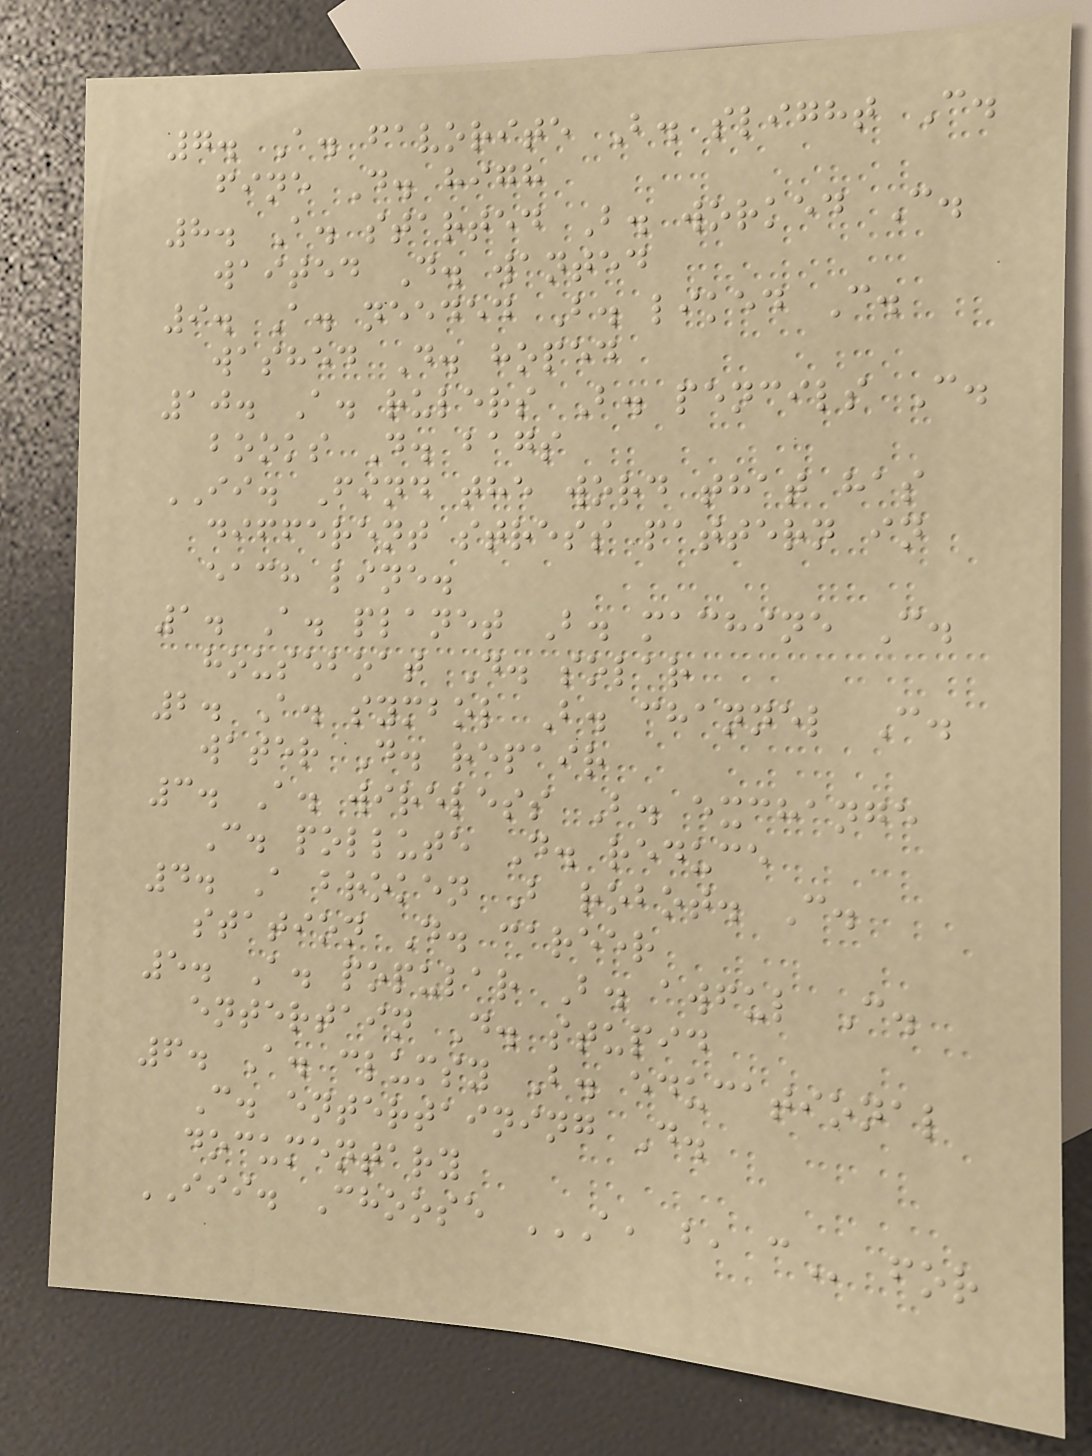7. A. favorite B. slight C.
fine D. high
8. A. started B. worked C.
waited D. wanted
9. A. needed B. liked C.
washed D. hoped
10. A. rulers B. pencils C.
books D. bags
II. Find the word that has
different stress pattern in
each line.
1. A. planet B. machine C.
houseboat D. solar
2. A. symbol B. channel C.
water D. repair
3. A. wireless B. exchange
C. pollute D. reduce
4. A broken B robot. C.
station D. career
5. A. popular B. awful C.
entertain D. stupid
6. A. clumsy B. educational
C. entertaining D.
documentary
III. Choose A, B, C for
